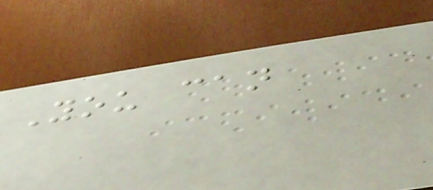You can
